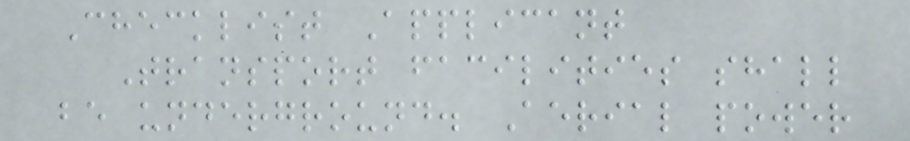Checklist Applicant
Transport facilities shall
be underground. Aerial power
